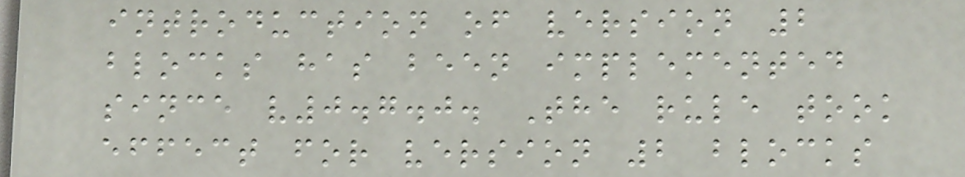introduction of version 2
blocks has been implemented
since v0.7.0. The rule took
effect for version 2 blocks
